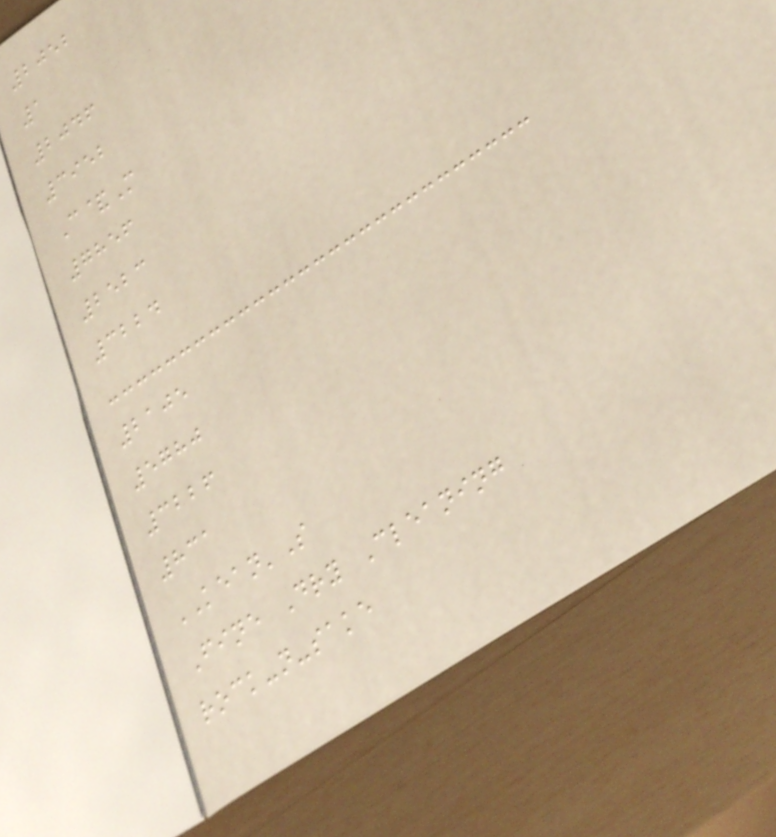2052
1
2046
3952
C&M
7856
2523
3224
2105
5780
3226
831
KEAN'S
Fine Dry Cleaning
rock-n-sake
